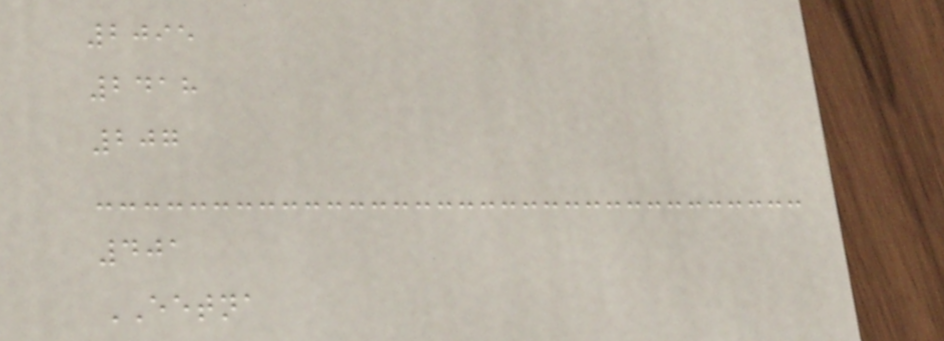2095
2418
207
401
EETNA
